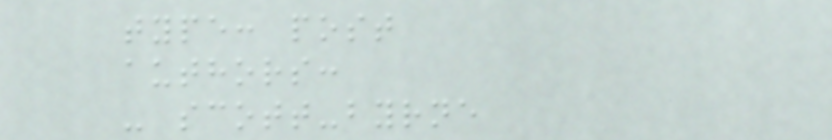type: post
authors:
- scott-byrne
